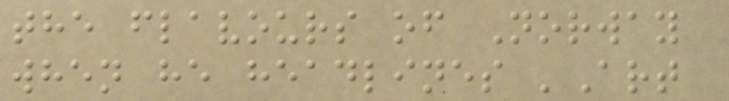the flavours of Norway
when he headlines 'Art
